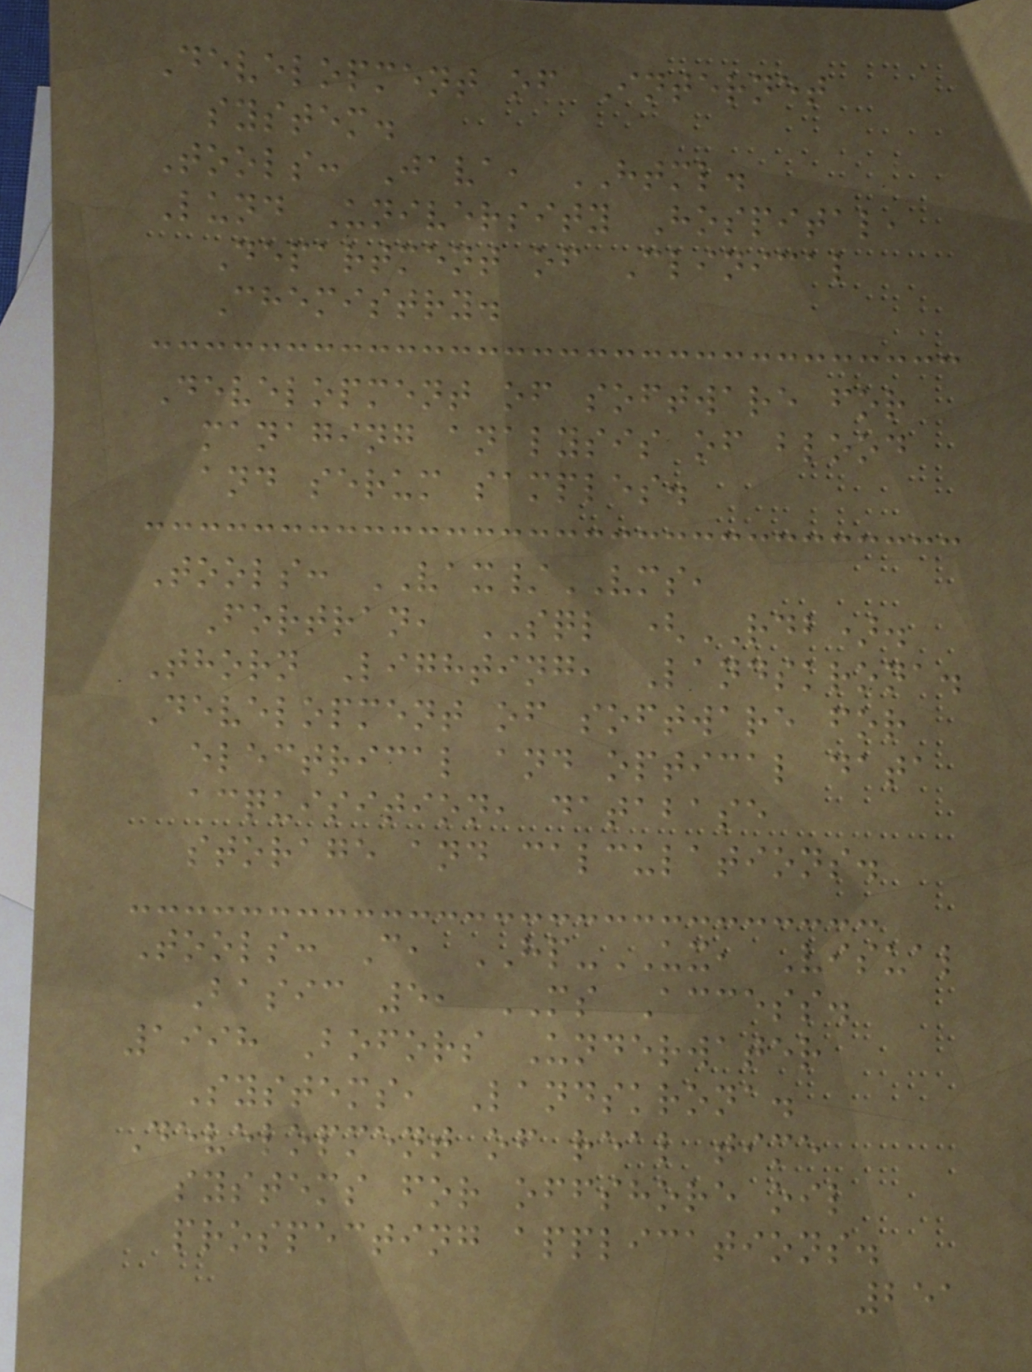Development of Internet
system.
Tools: Java, HTML.
Lund University Hospital,
Department of Clinical
Chemistry.
Development of software for
managing analysis of blood
and serum samples.
Tools: VAX/VMS,
Fortran, SQL (RDB).
Thorn Lighting, Landskrona.
Development of software for
electrical and optical data
acquisition, database
storage and calculations.
Tools: C, HP-UX, Visual
Basic 5, MS Access.
1998 Bofors Underwater
Systems, Landskrona.
Development of real time
systems for offshore oil
prospecting applications.
251
